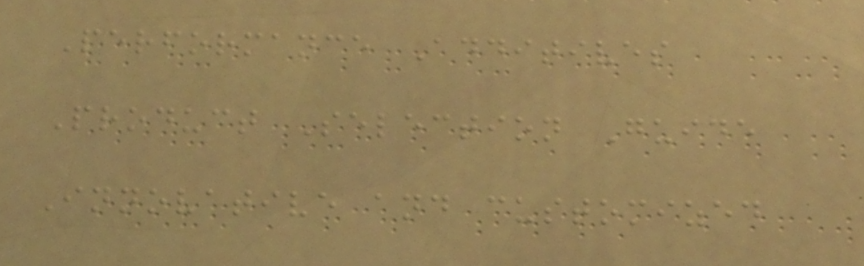Performance Additives
Product Selection Guide
Innovative and customized
